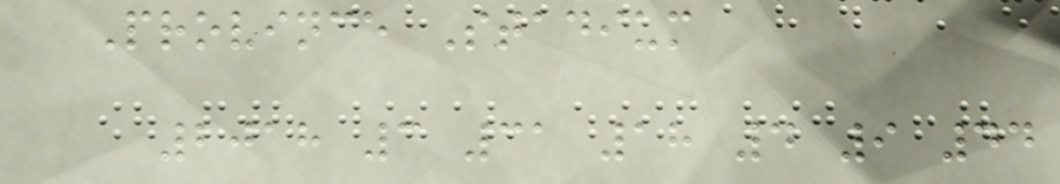Province Stadium
2018 3 31 18 4 9 44
